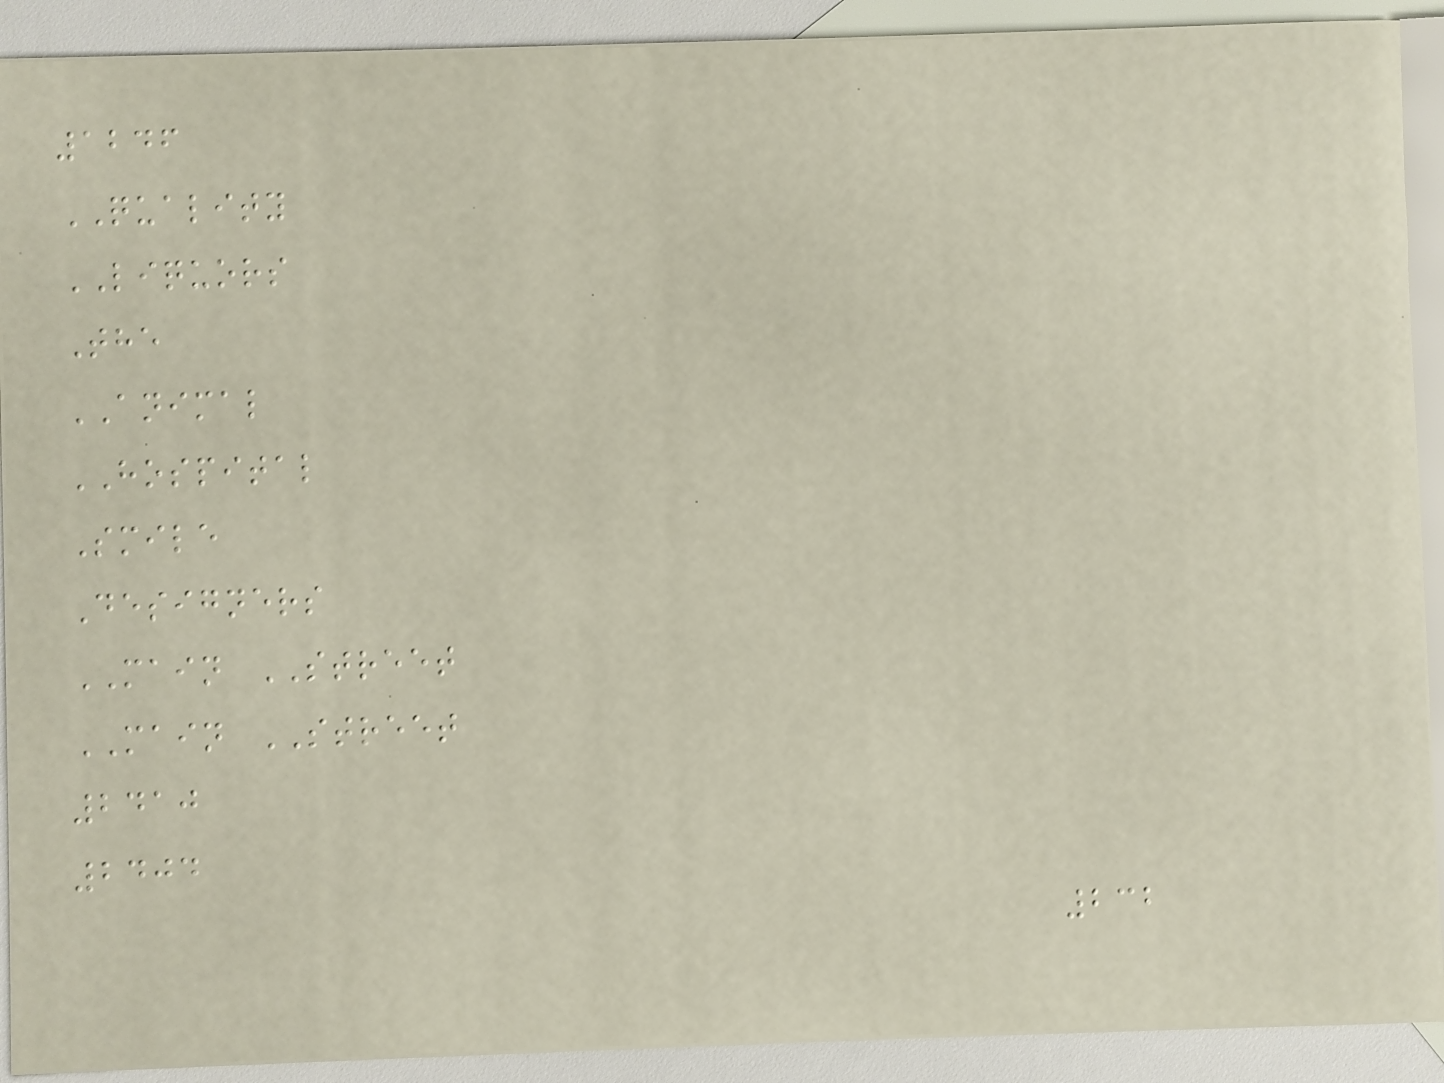1246
QUALITY
LIQUORS
The
ANIMAL
HOSPITAL
Smile
Designers
MAIN STREET
MAIN STREET
2410
2404
232
